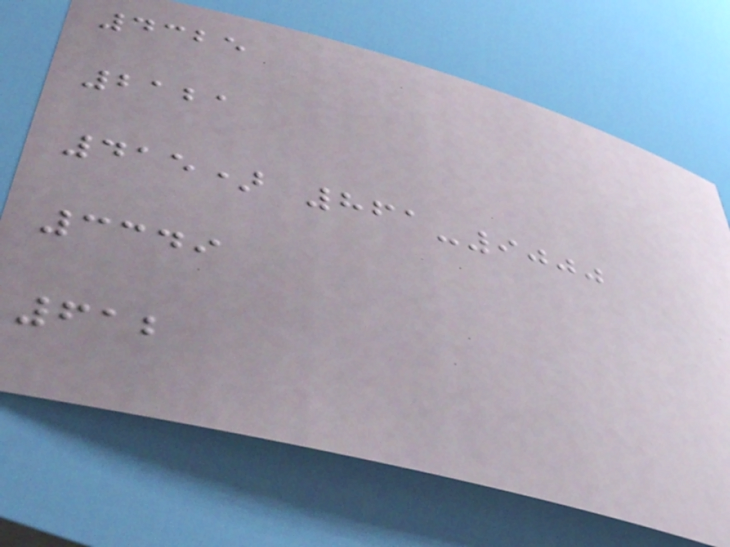4325
2121
415) 861-9000
3349
612
